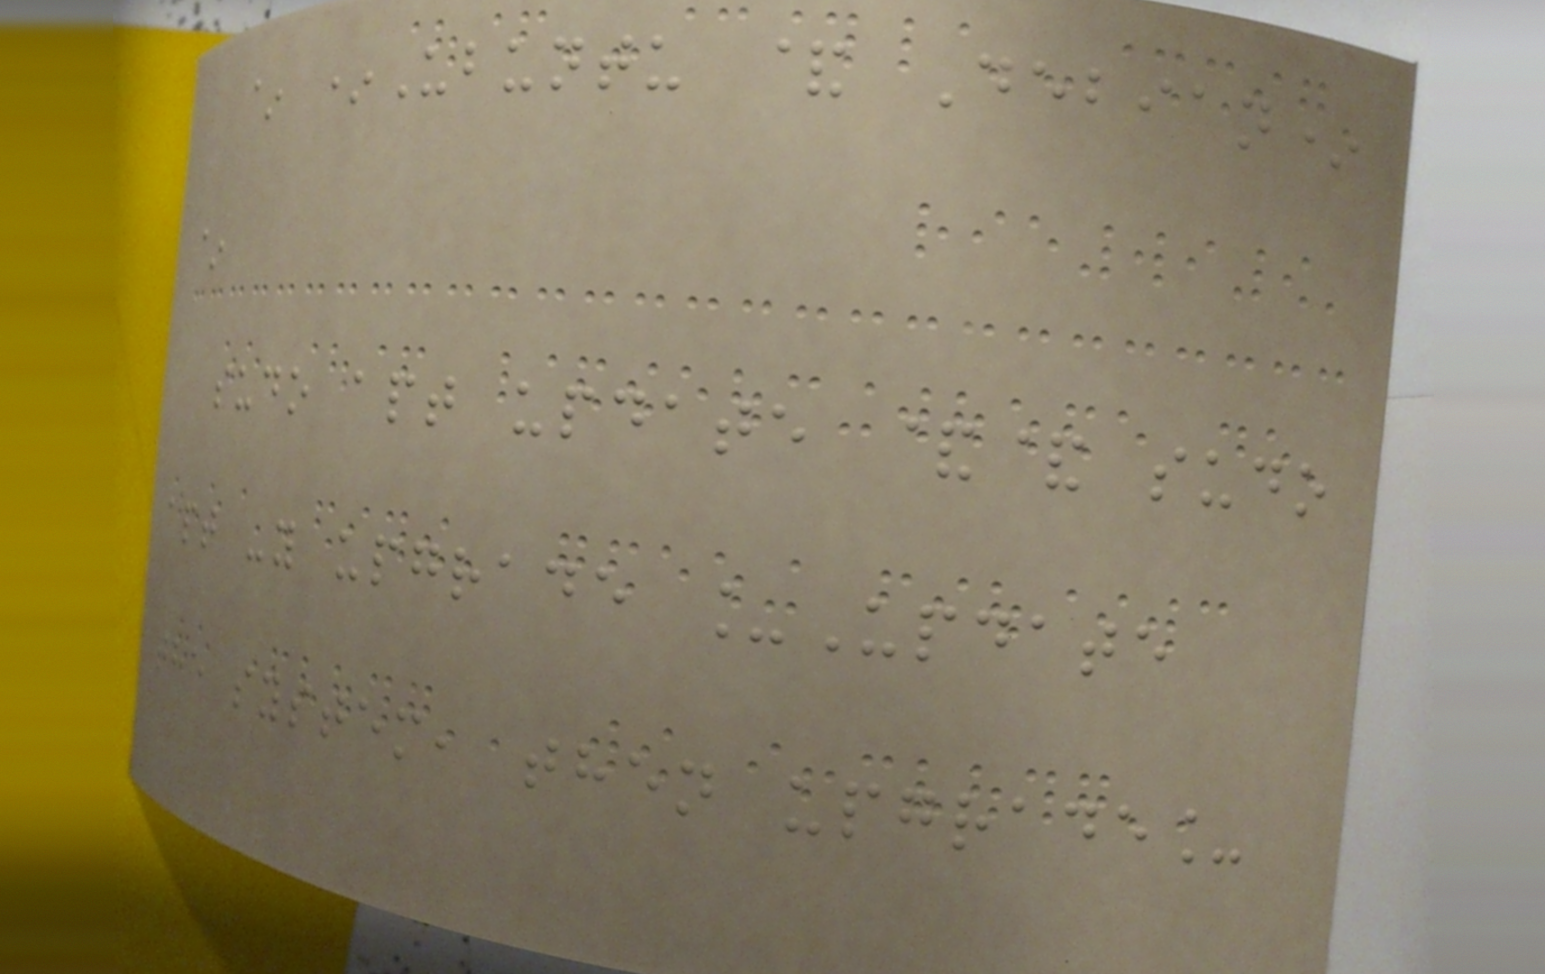~ *Ubuntu & Debian*
~
sudo apt update && sudo
apt -y upgrade _Update
the system, then upgrade_
